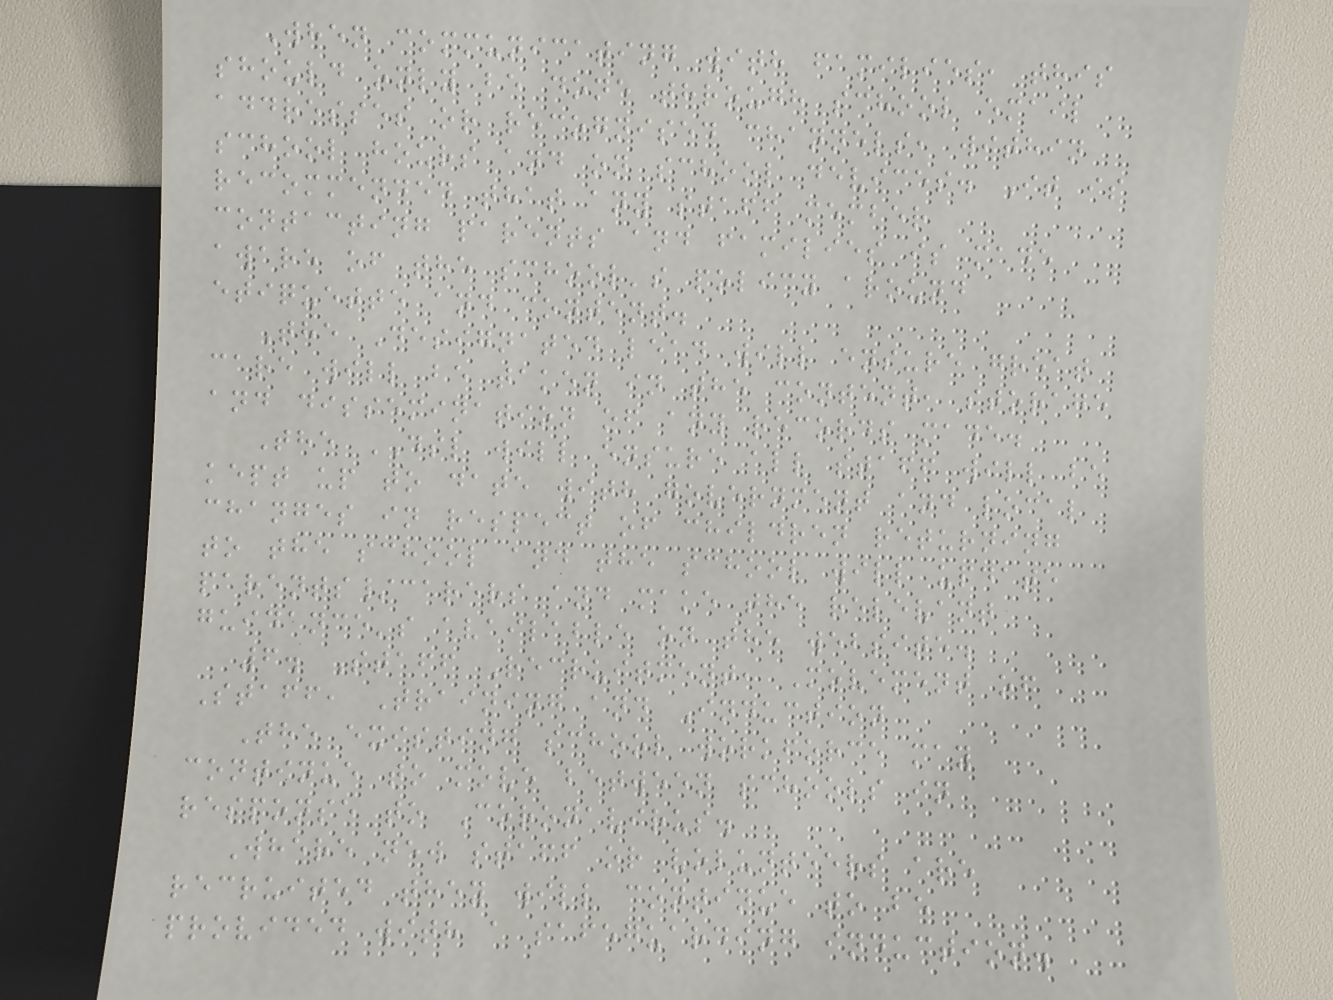When communicating with families, this
should only be done through school email
addresses or recognised channels, within
school hours and on school devices. It is
recommended that any staff member
contacting parents and families is made
aware of the school's policy around
etiquette and content.
The Designated lead will ensure great
care will be taken in the content, storage
and dissemination of any records made.
The DSL will ensure all staff will be
kept up to date with government and local
changes in respect of children returning
to the school and the school will update
parents/carers and make the relevant
guidance's available on the website.
6. Staff Recruitment, Movement of
Staff, Training and Induction
The existing school workforce may
continue to move between schools in
response to Coronavirus.
Where new staff or volunteers are
recruited they will continue to be
provided with a safeguarding induction.
